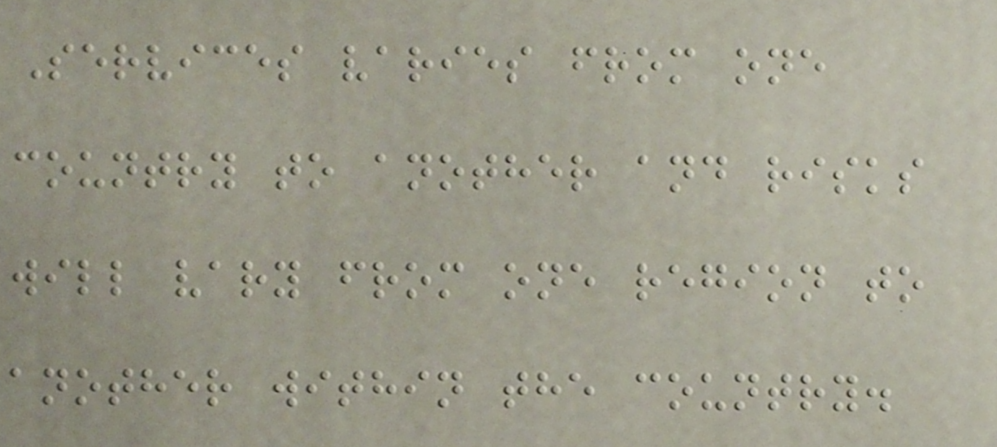Services varies from one
country to another and risks
will vary from one region to
another within the country.
